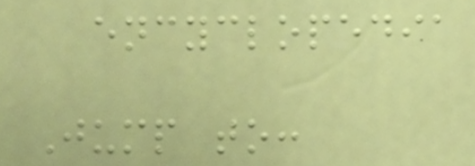encyclopedia
Jump to:
